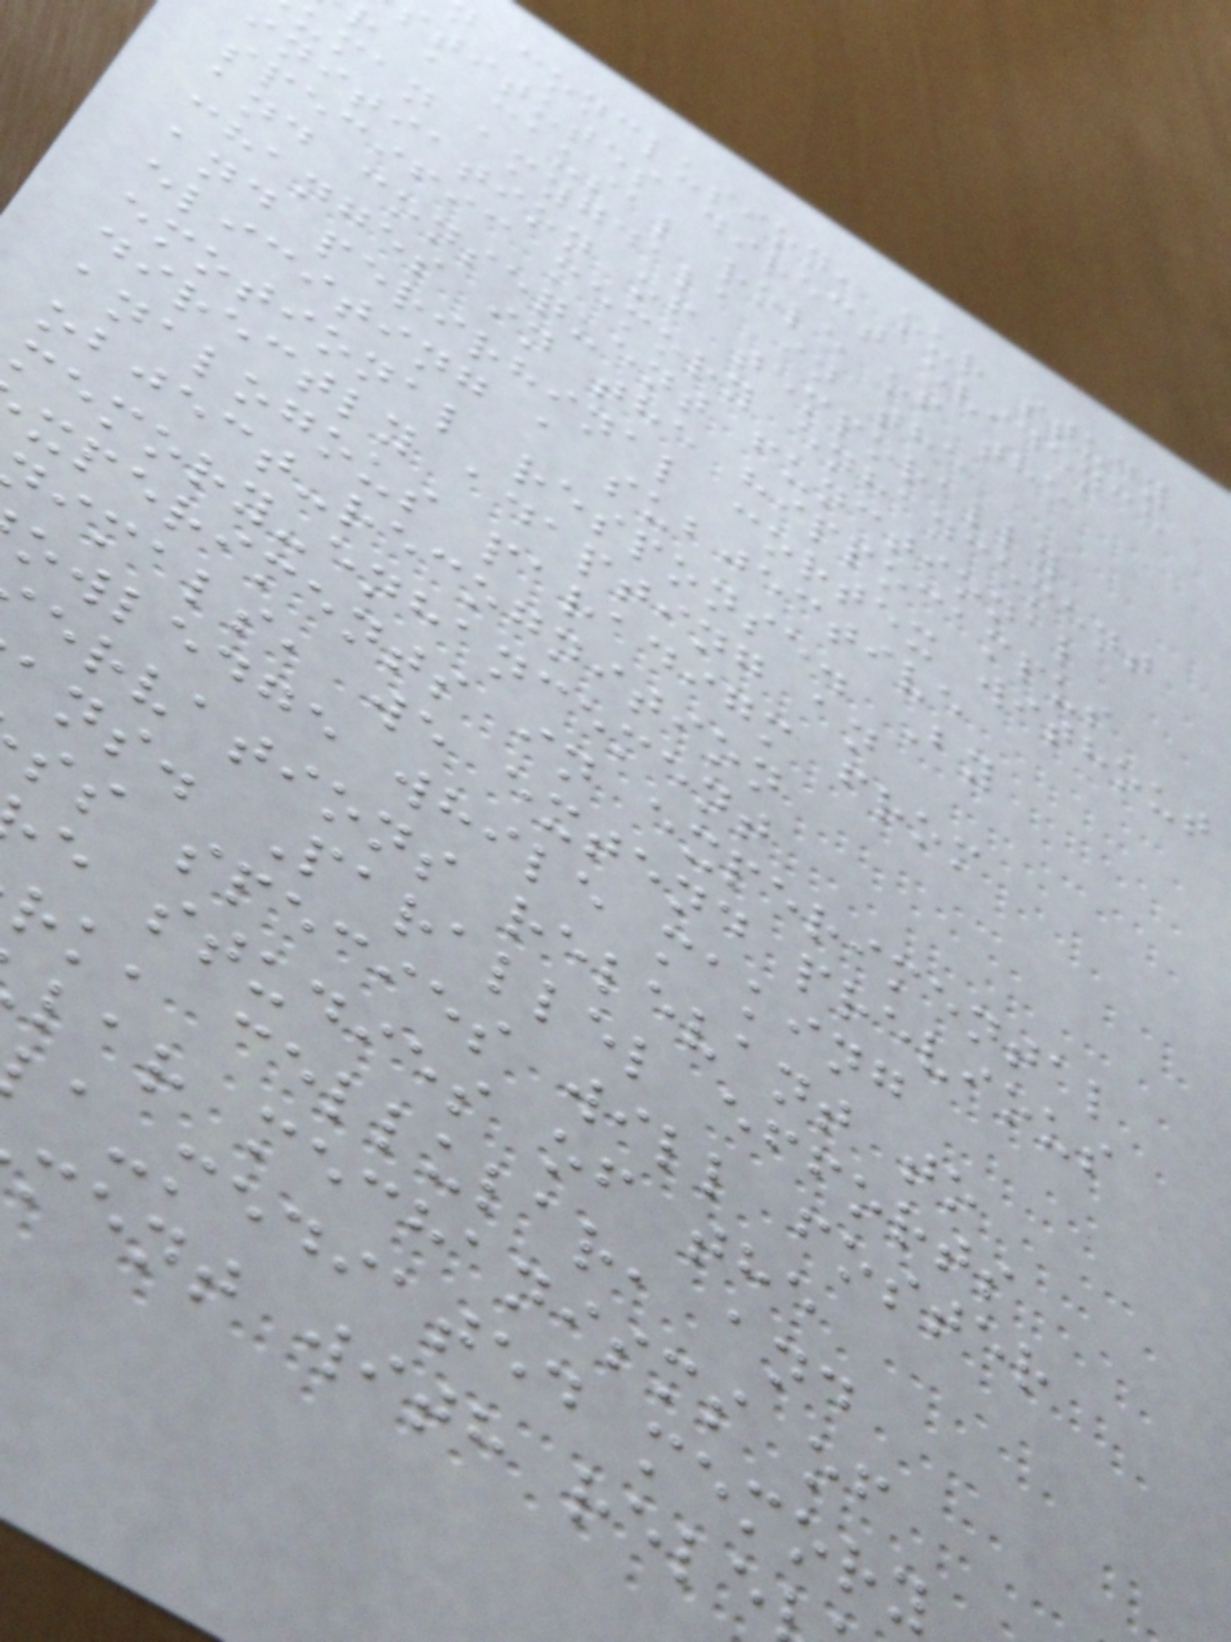conclusion, our study
titutes direct evidence
r a causal role of the
uman amygdala in the
initiation of temporally
specific memory enhancement
and consequent functional
changes in the hippocampus
and perirhinal cortex without
eliciting a subjective
emotional response. By
directly adapting an
analogous paradigm from
object-recognition
memory-enhancement
xperiments in experimental
imals, we extend previous
owledge while making
ervations relevant to
ans. Parallel efforts
ss species will foster
e studies of the
rk, cellular, and
lar mechanisms of
a-mediated memory
ment with rele
